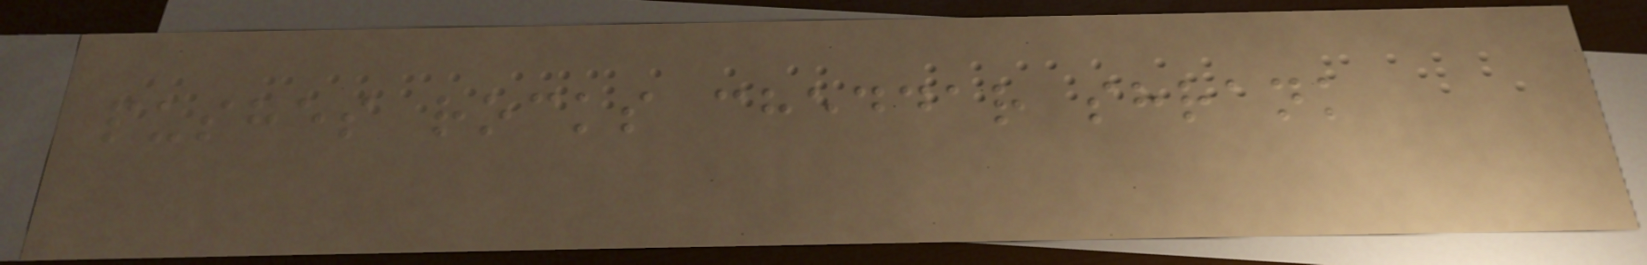pushes rocks cheddar shrank
